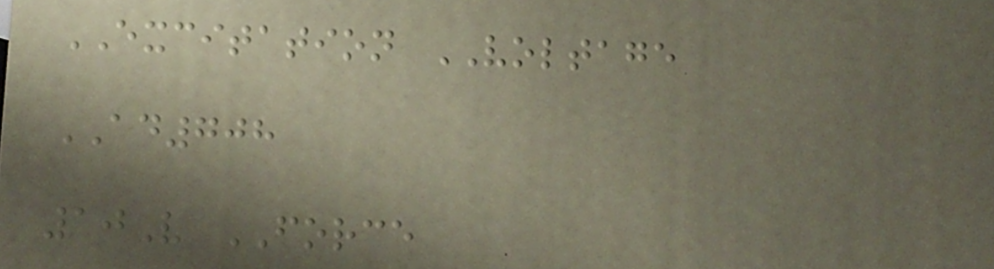EXCITATION VOLTAGE
AD708
10V FORCE
